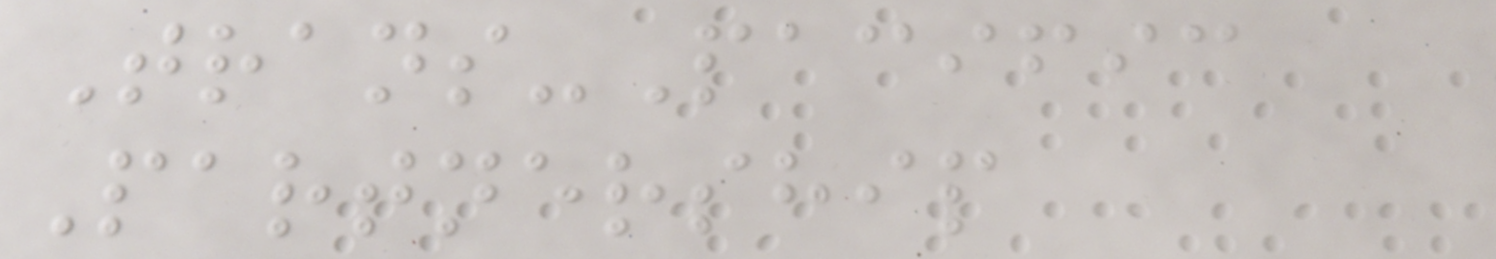Trans-Pacific
Partnership
